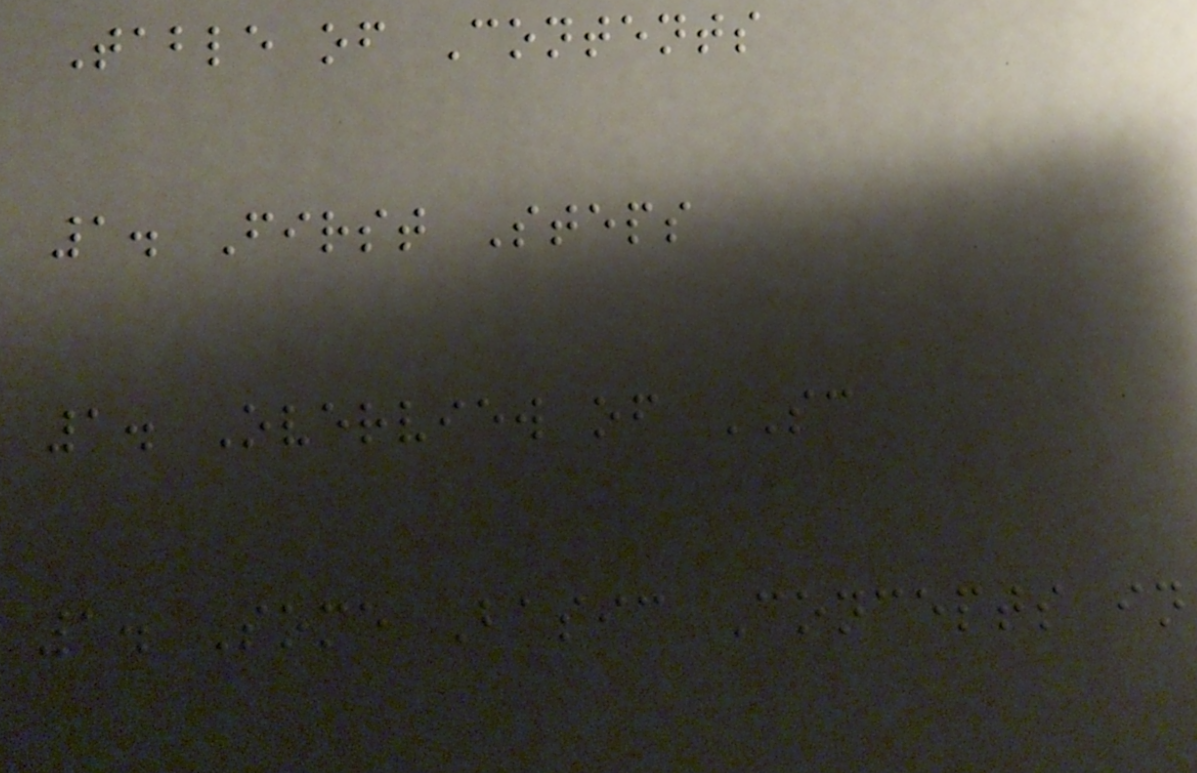Table of Contents
1. First Steps
1. Overview of SC
1. Some Basic Concepts in
